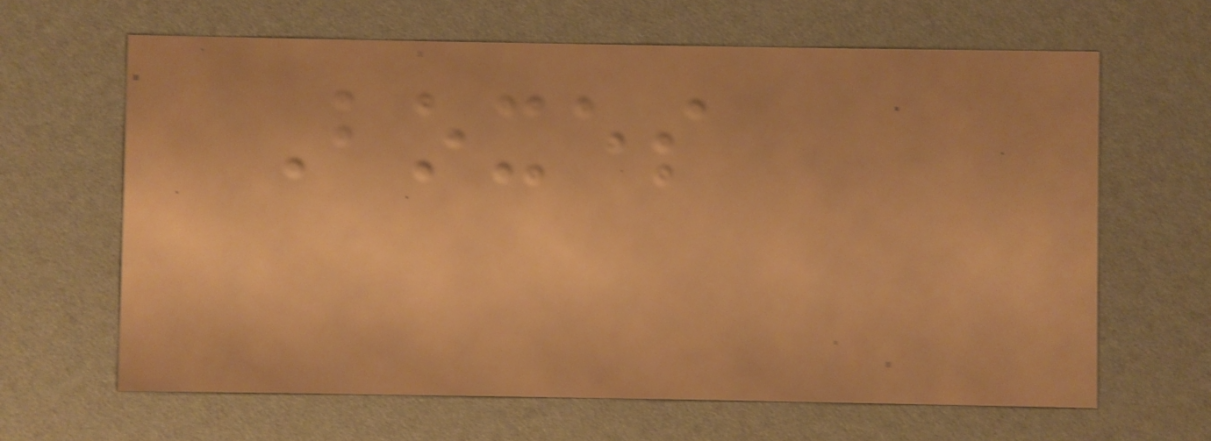Boxes
